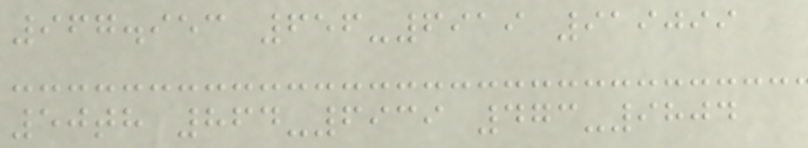967.953 656-6919 919099
50th 864-6939 473-9804
